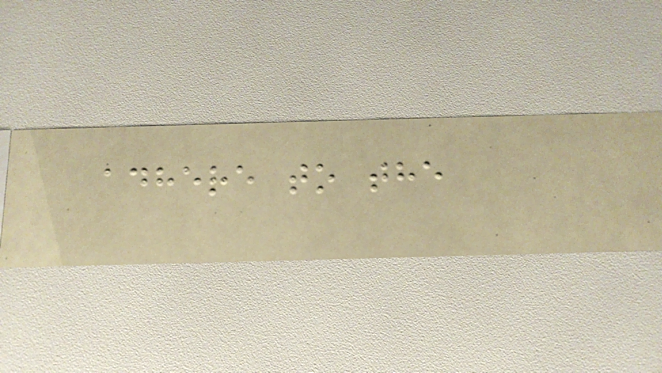adhere to the
